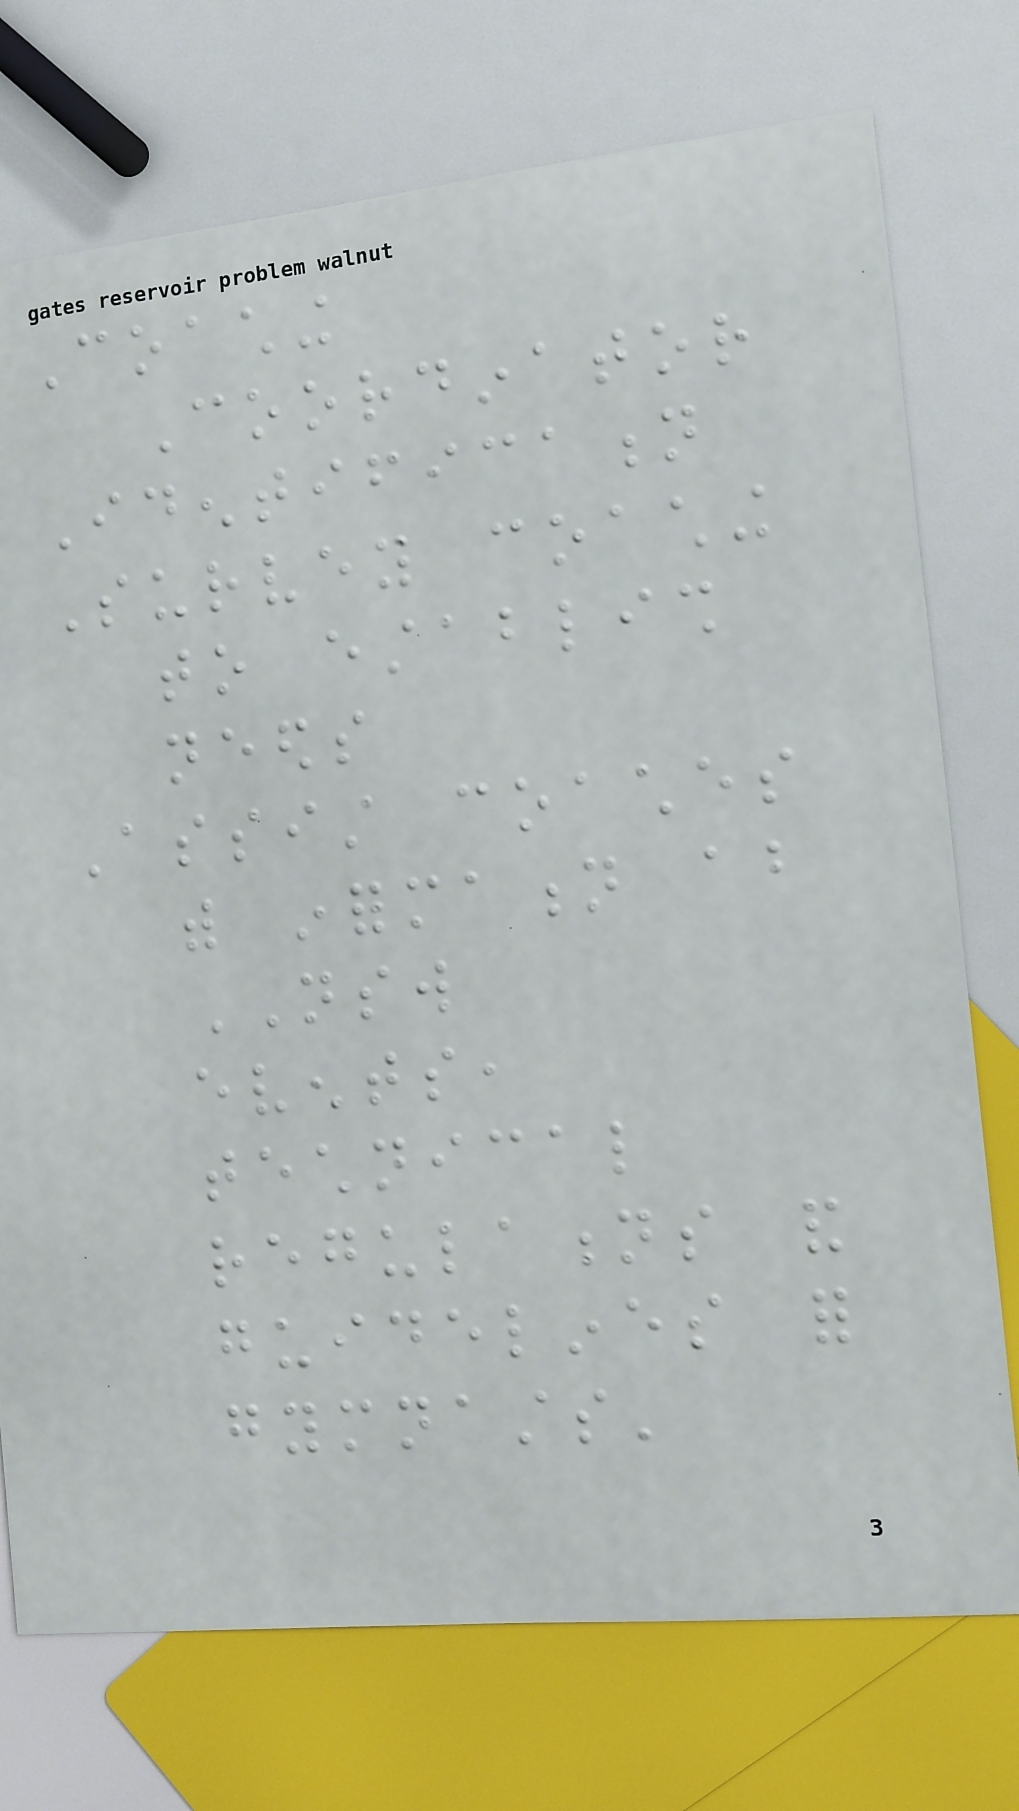Coaching
Coordinator
Identification
Survey coaching
to establish
needs
Assist coaches
with information about
NSW
events,
technical
regulations and
guidelines for
gymnasts'
